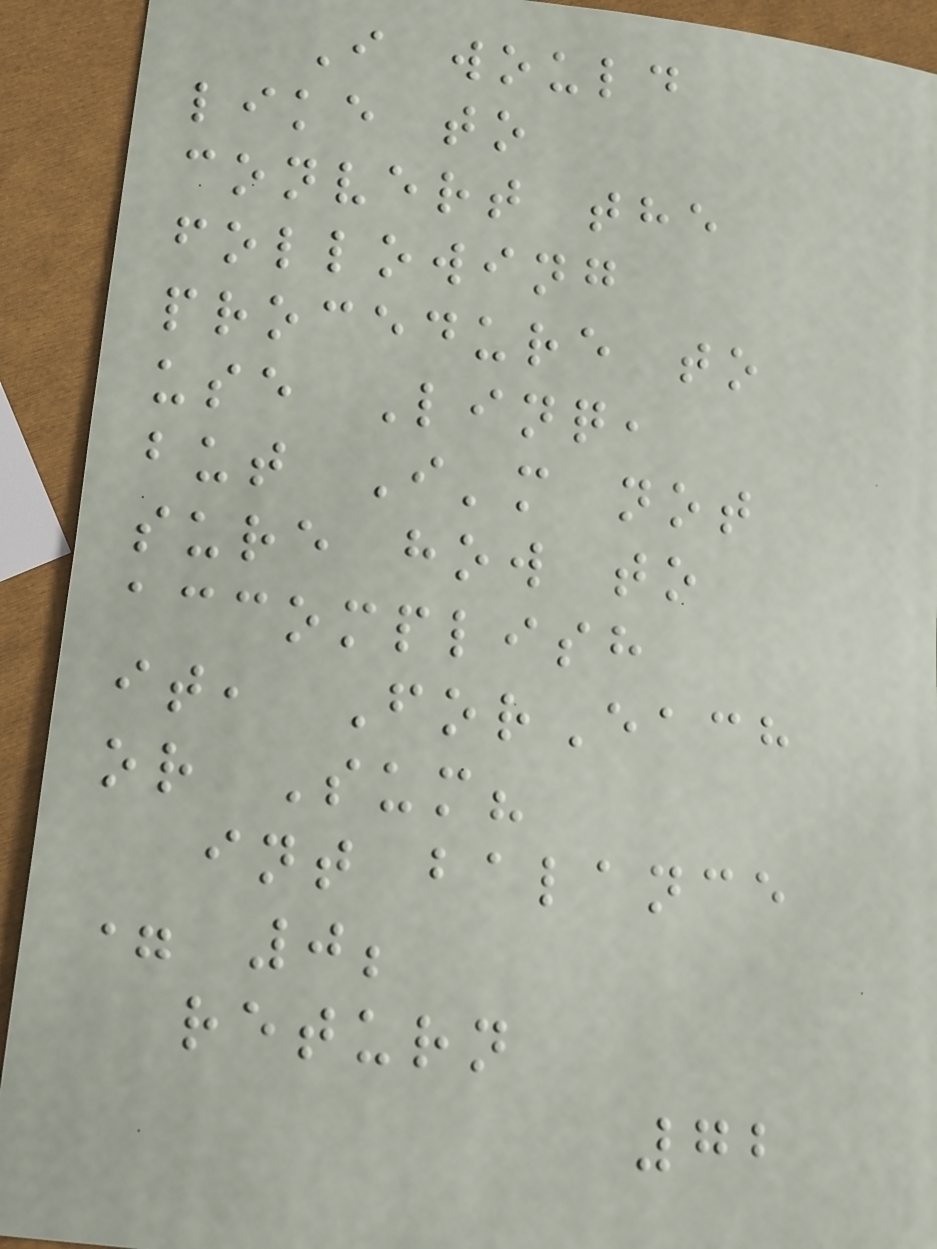I would
like to
convert the
following
procedure to
use Linq,
but I'm not
sure how to
accomplish
it, ForEach
or Sum?
int balance
= 0;
return
72
